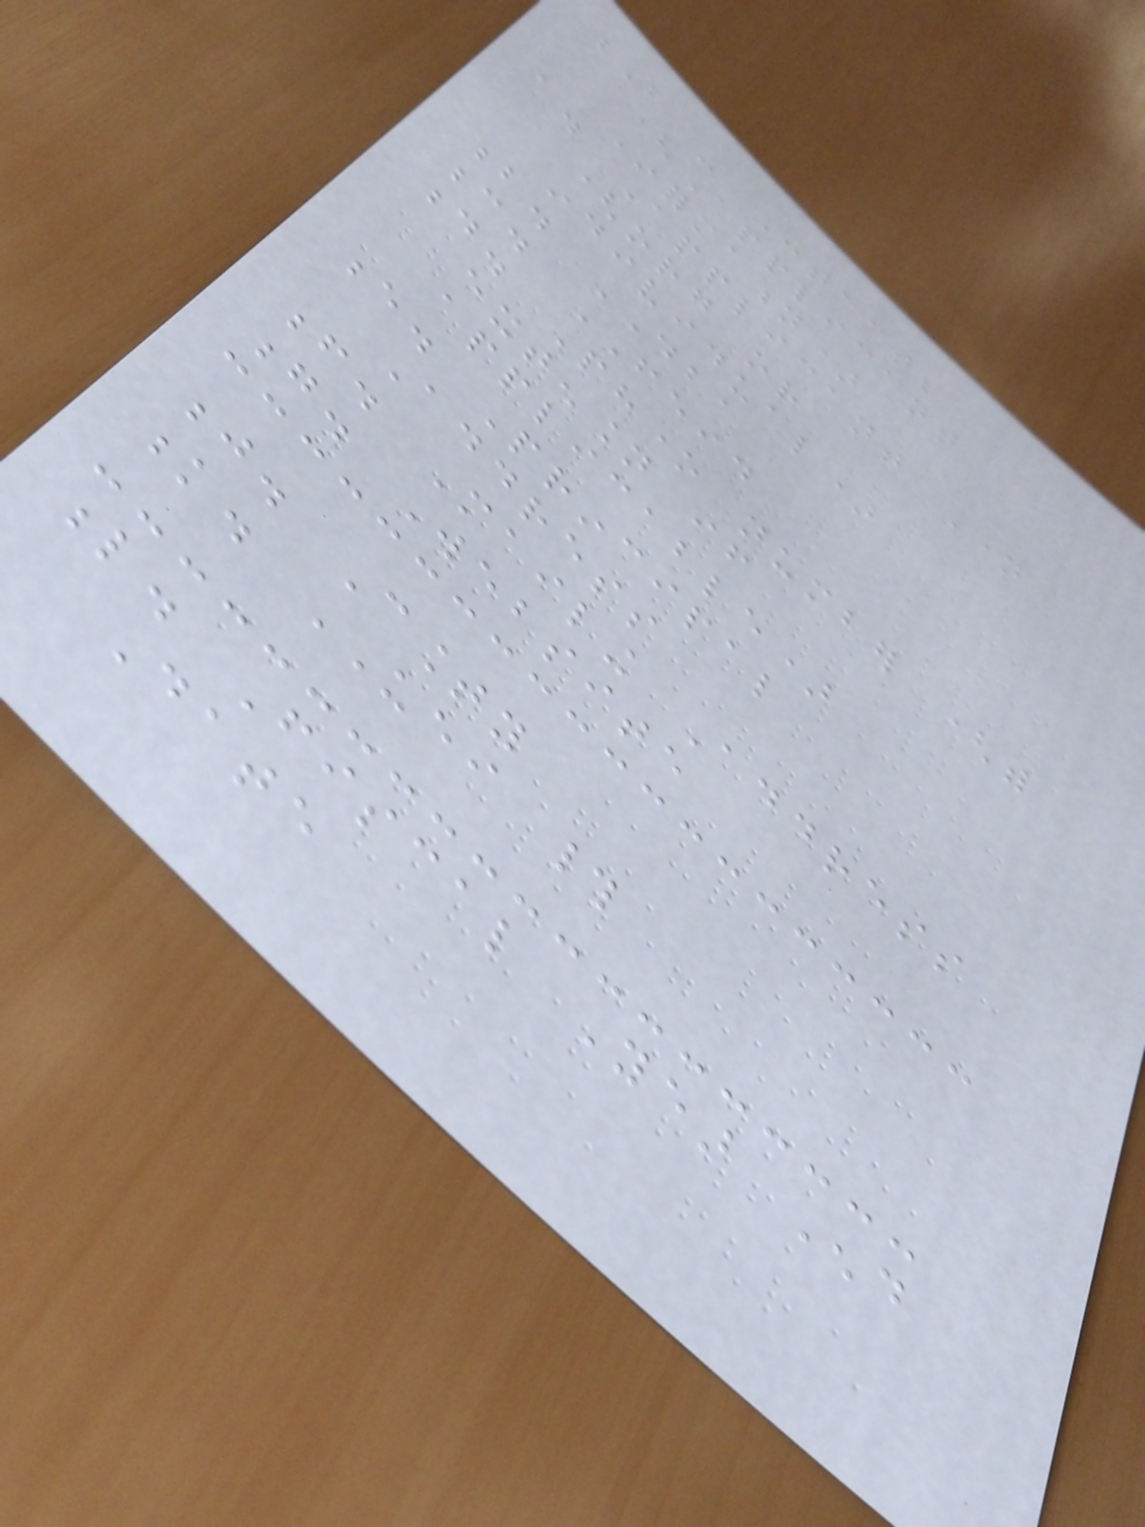B - Contacts
(Applicant
Information)
a. Applicant Name
(org or
individual)
b. DBA
c. FEID
d. Phone number (with
extension if
applicable)
e. Principal
Address
f. Mailing Address
g. Website
j. County
k. UEI #
l. Fiscal Year End
Date
